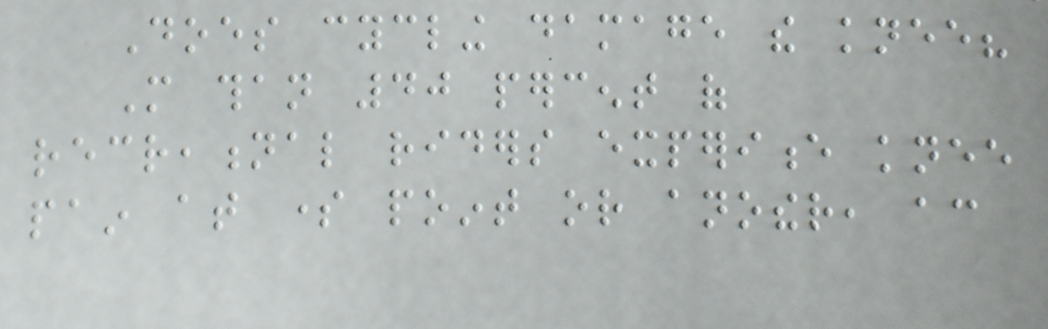Does cycling damage the knee?
More than 40 percent of
recreational riders experience knee
pain at some point or another, according
